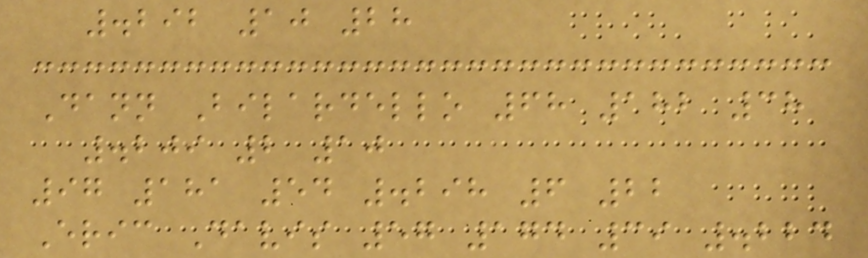.292 10 28
Dann Bilardello 68 182 38
.209 2 10
97 181 54 .298 6 22
Eric Davis 57 174 39 .224
